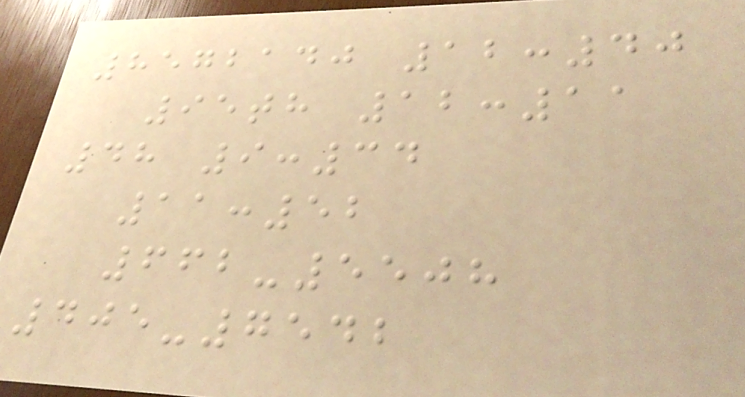8572140 12:40
95th 12:11
48 9:34
11:52
662-5508
405-7542
